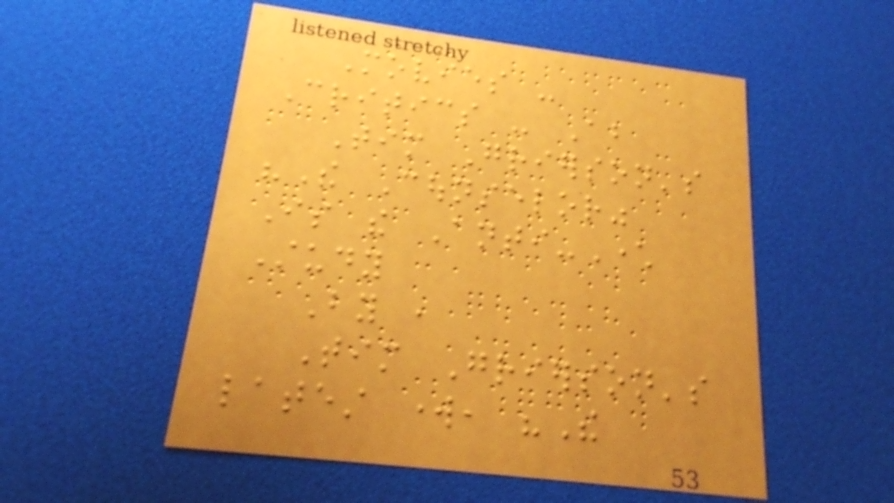Movies -
Critics - About
Tim Grierson's
"The Counselor"
Is the Anti-Character
Study
By ,
Tim Grierson's
latest work, "The
